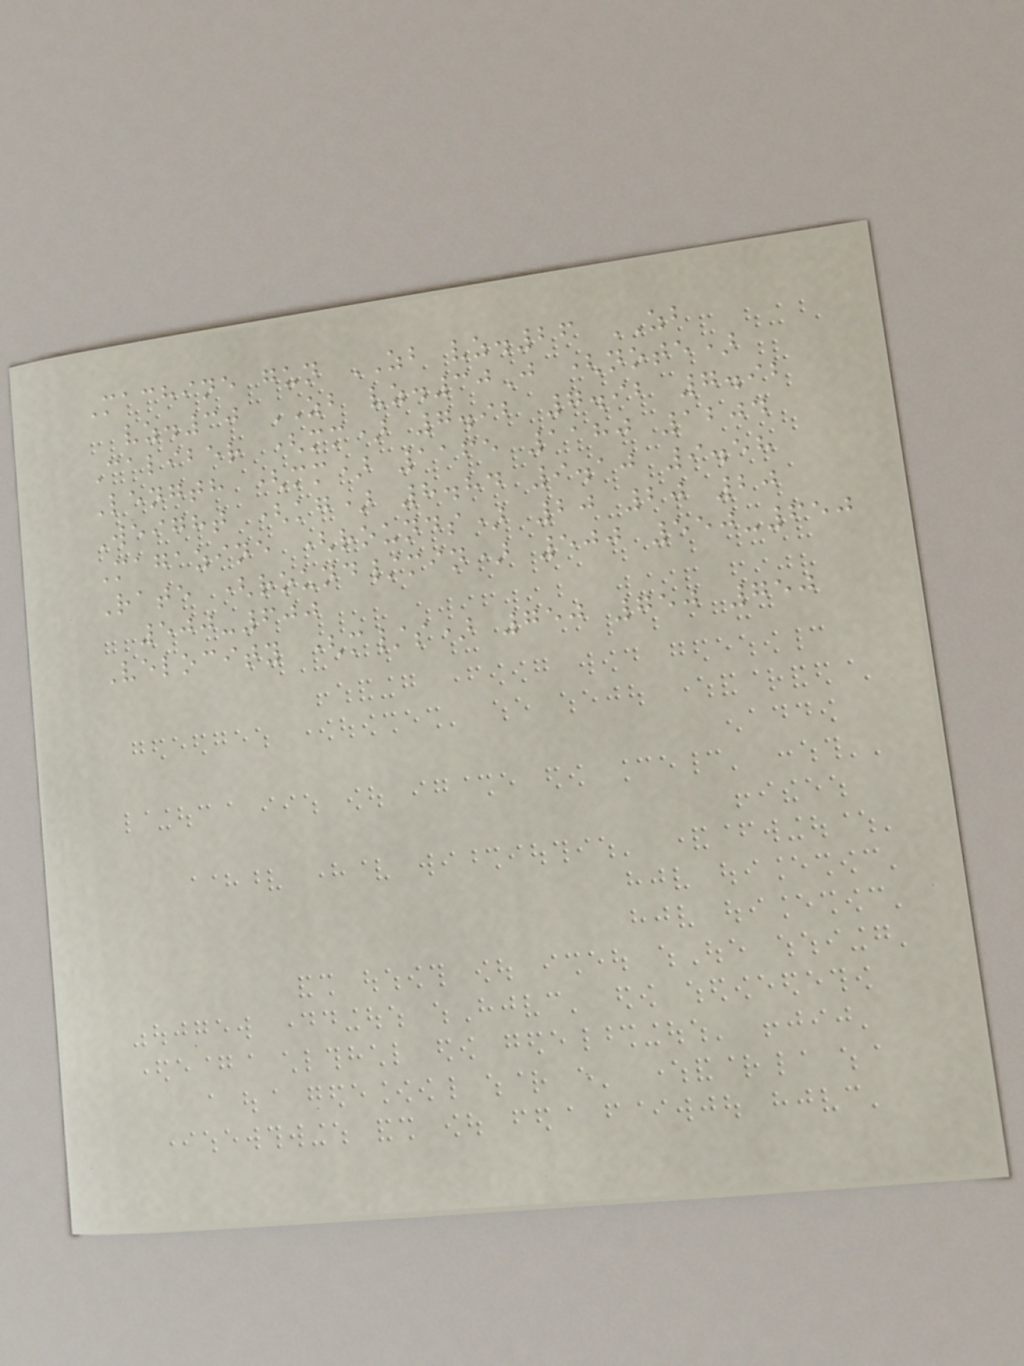Machine gun ZB vz.26 ZB
vz.30 ZB vz.30J (note)
Caliber (mm) 7.92 7.92 7.92
Length (mm) 1165 1180 1204
Weight (kg) 8.84 9.10 9.58
Magazine (rounds) 20 20 20
Rate (round/min) 500 550-650
500-600
Velocity (m/s) 750 750 750
